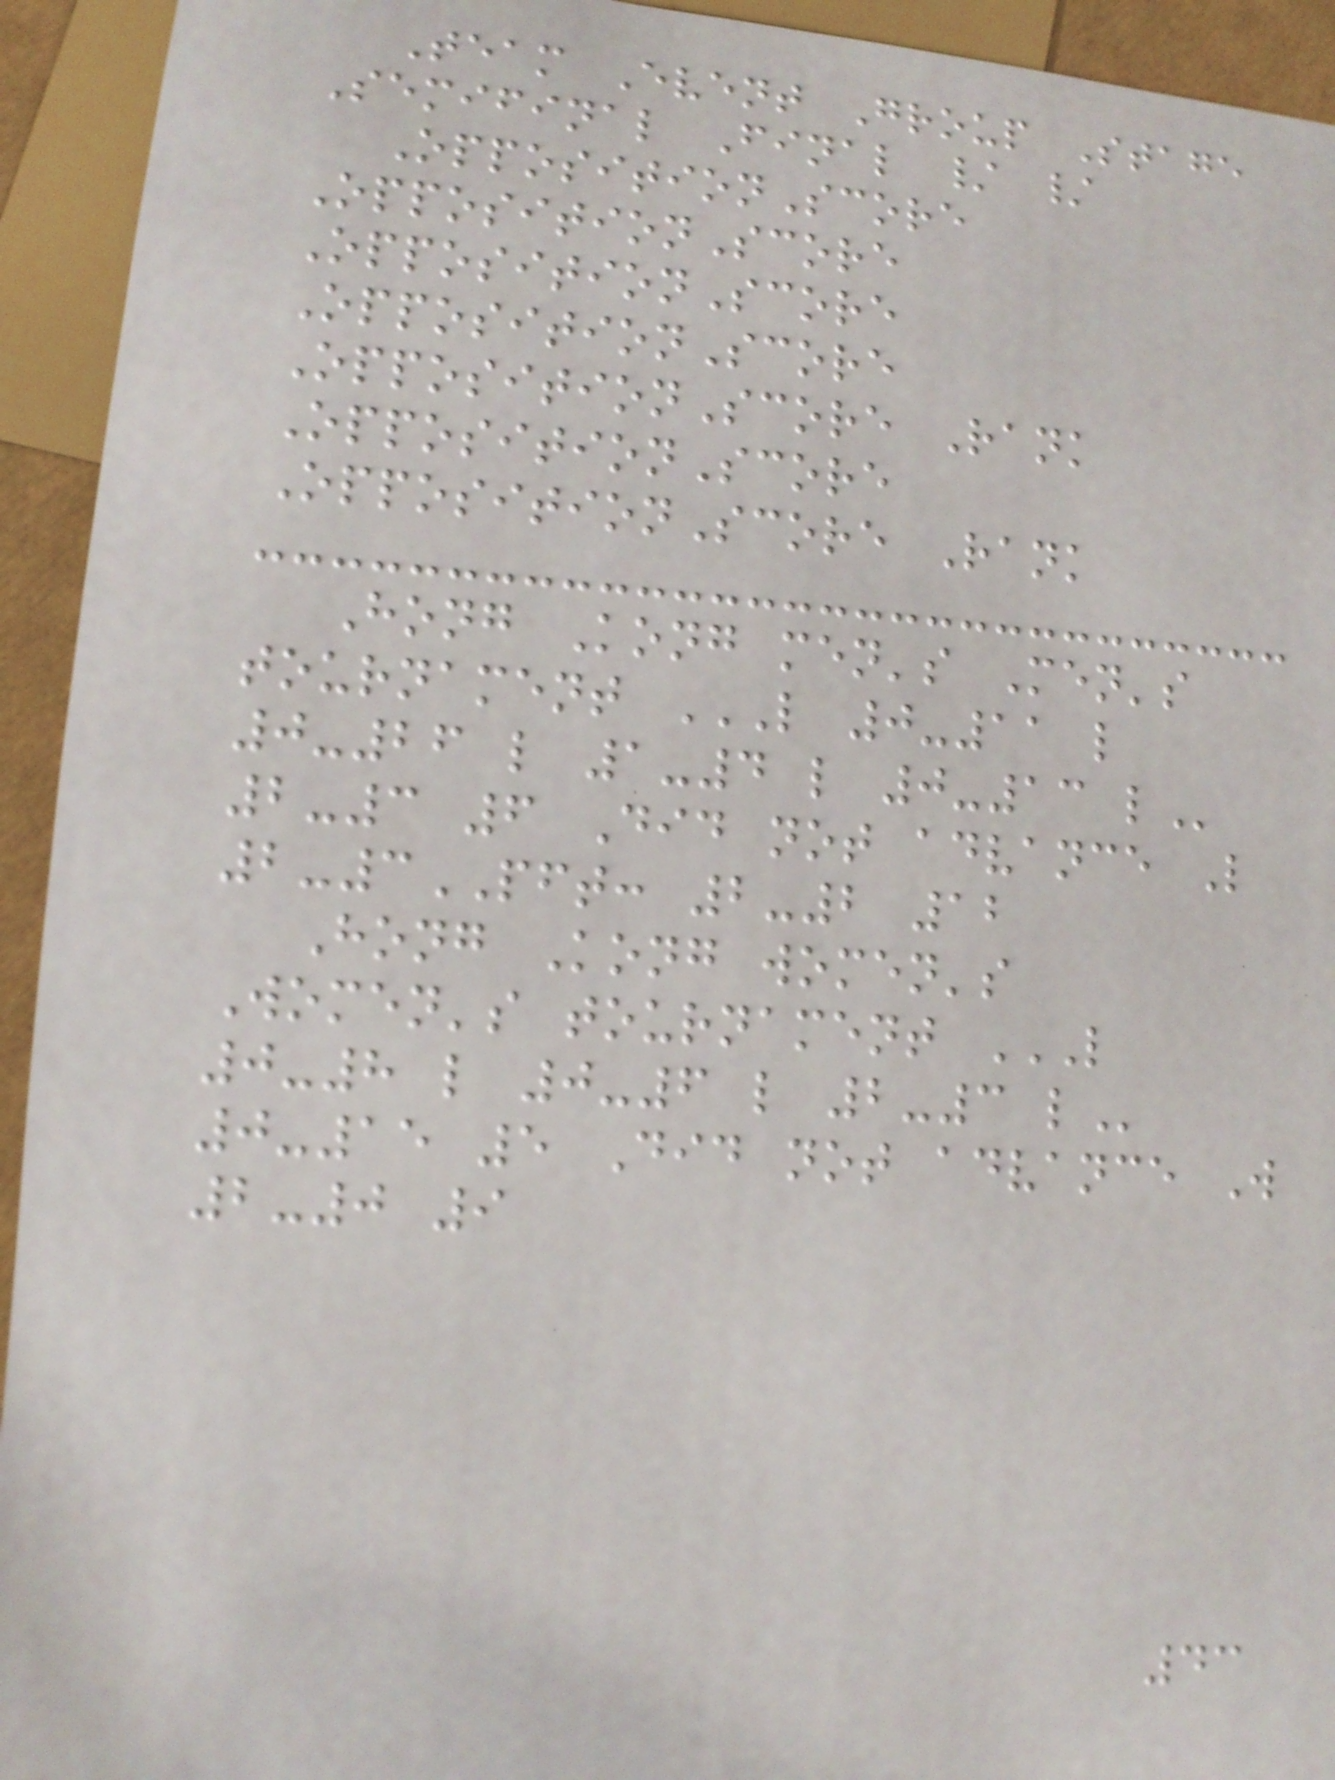Team Event Group Stage
Semifinal Final / /
OppositionScore
OppositionScore
OppositionScore
OppositionScore
OppositionScore Rank
OppositionScore
OppositionScore Rank
Hong Kong men's Men's
tournament L 0-11 L
0-26 L 1-4 L 0-13 L
2-3 6 Did not advance L
2-3PFT: 2-2 12
Hong Kong women's
Women's tournament L
0-8 L 0-6 L 2-3 L
0-15 5 Did not advance W
2-0 9
43
